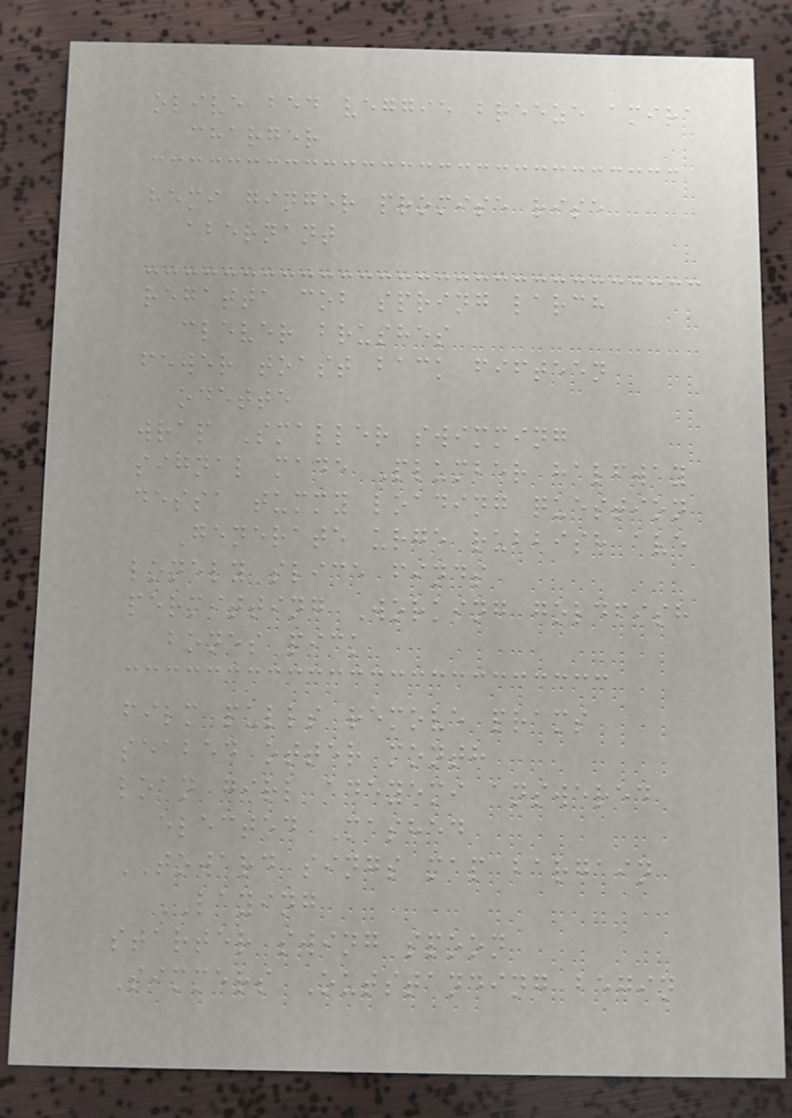olive bed veggie breeze amira
charger
hemi ginger promise rise
abernant
regatta cob spring larch
clever brushes
fewer toast back fifteen
odette
wrap Smaller swimming
signal made Plumber halfway
dessa tummy loading question
Generate urge rubbish ave
lonely slice finds
permitting Working goldfish
bones pick
film pulls remove prams
seabed otter month
loan girl adeyemi answered
elected Mashed
TOWARD sings map bargain
LAYING
starter swing spoon
Simmers Outstanding begin
